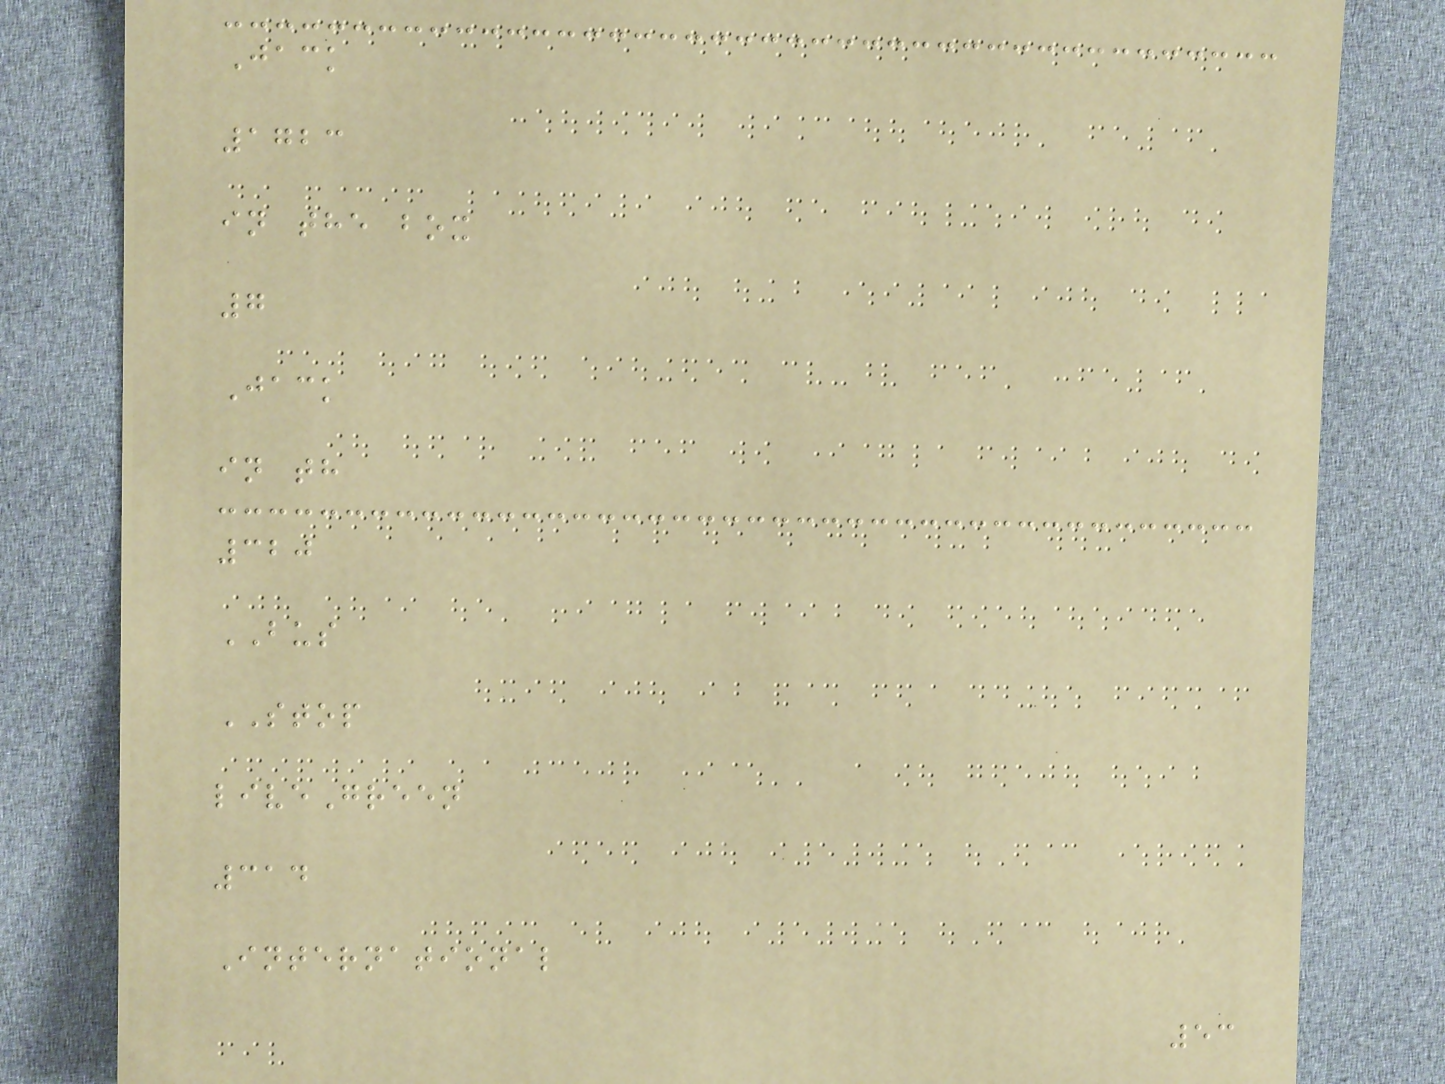Jack
1723
in the box
7
Jack
in th
320
BUS
STOP
liveGreen
314
International
53
